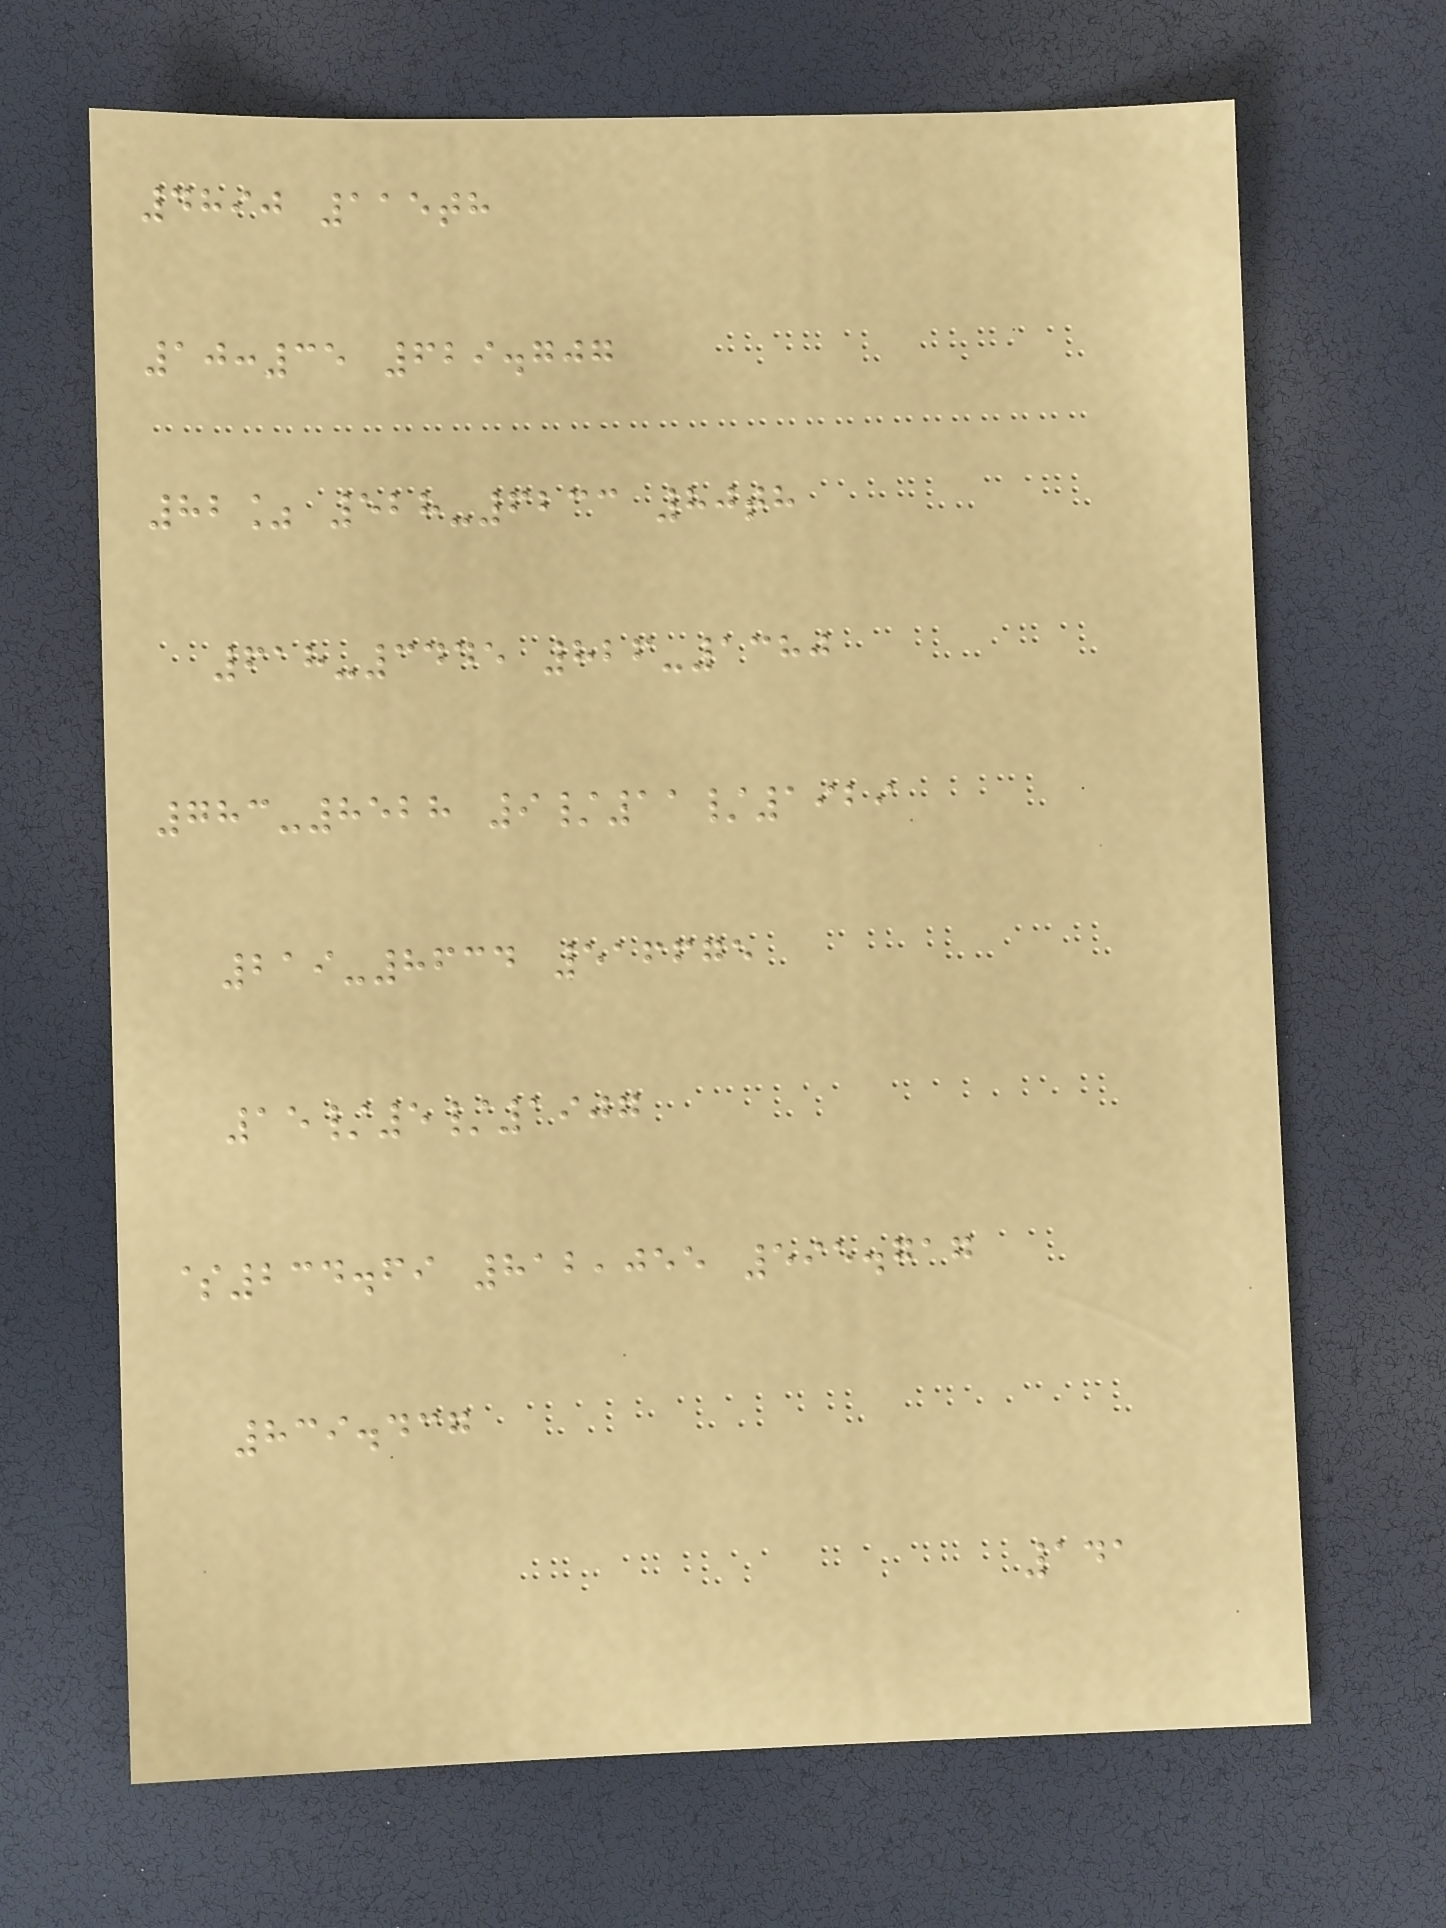4890 115th
10:35 629.707
82% 528-6233 80th
618-3445 826-1380
783-8528 9/11/1929
219-8634 516675
15/5/1907
$234.69 812,055 595.717
839.437
141
